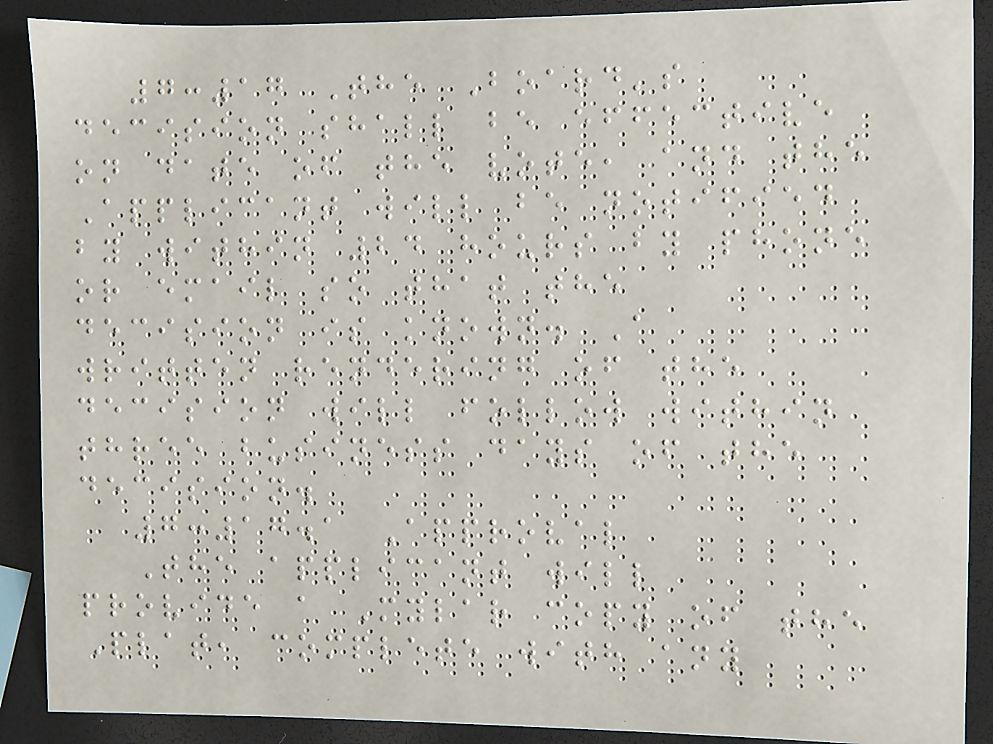7:17 The Board's
decision shall be effective
on date of the vote, and the
Applicant will be notified
by within 24 hours by phone
or email so that the
decision is known. A
written rendering of the
decision will follow within
three business days of the
decision.
7:17.1 Approval
The applicant will
provide a Mylar copy of the
Plat, complete with any
